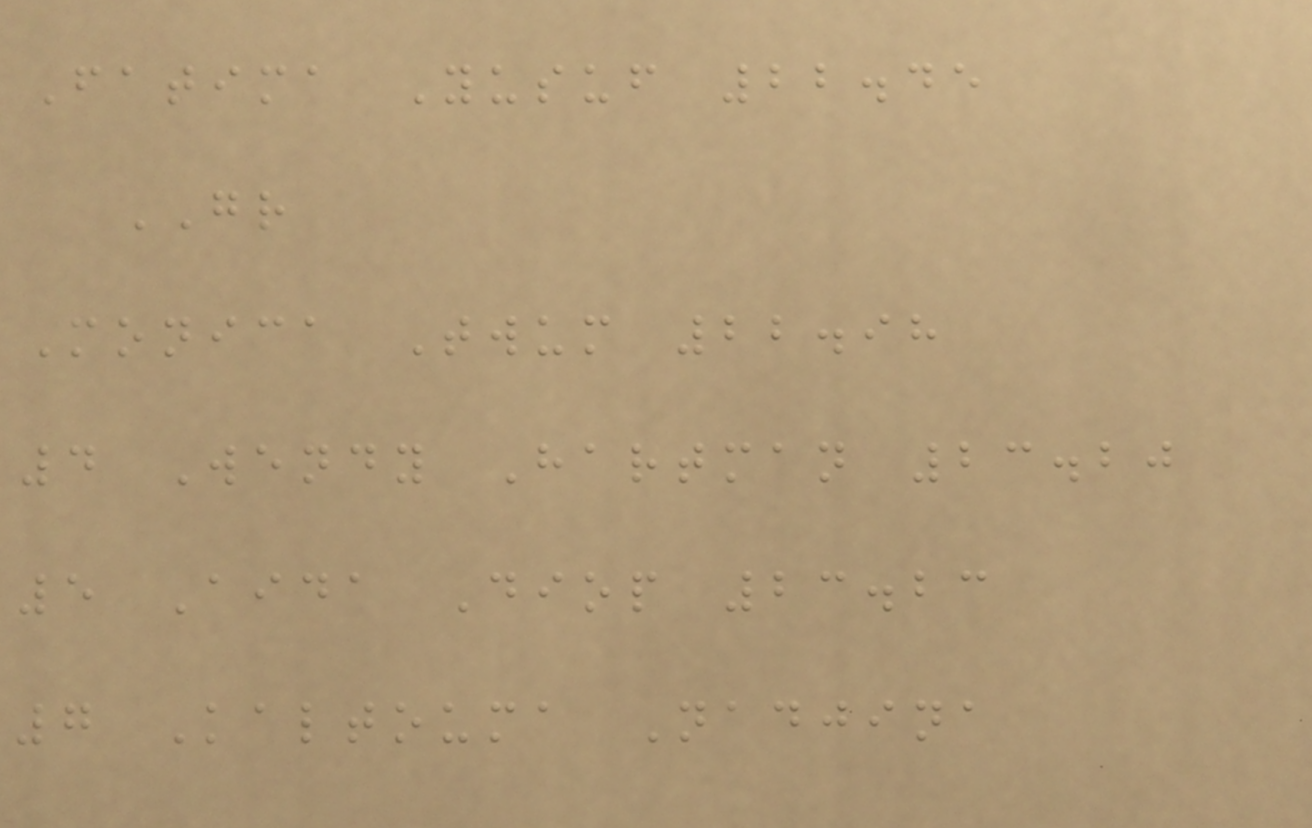Fatima Yusuf 22.45
GR
Monica Twum 22.98
4 Wendy Hartman 23.20
5 Aida Diop 23.23
7 Kaltouma Nadjina
